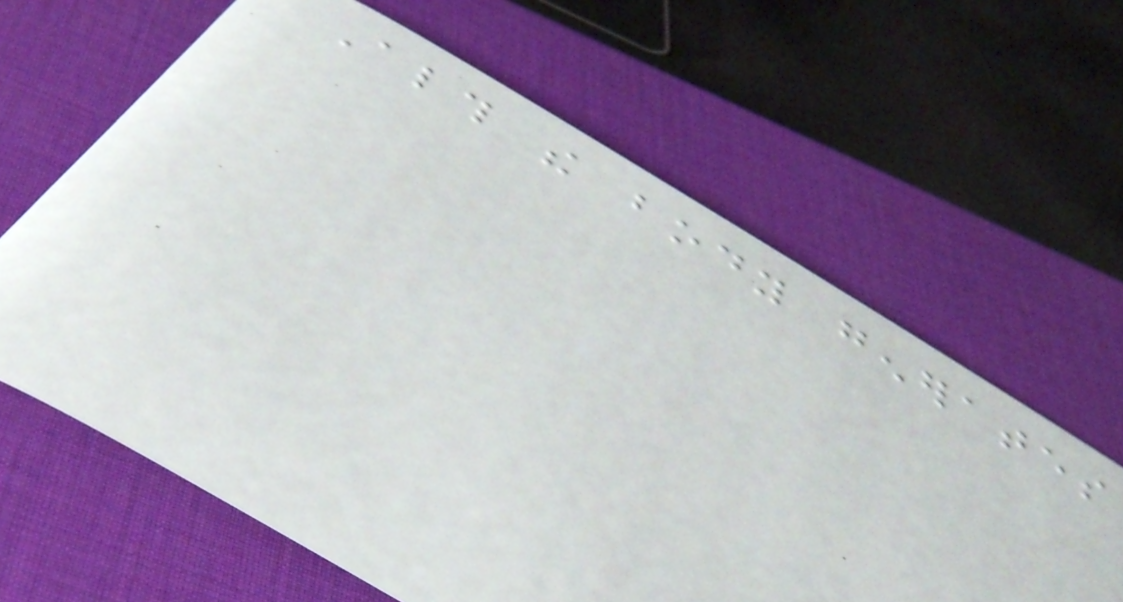Although the body generates
